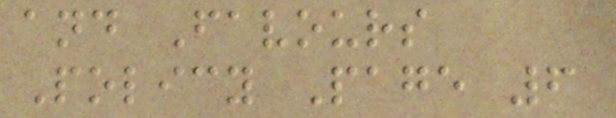and Favours
Policy Page 6
